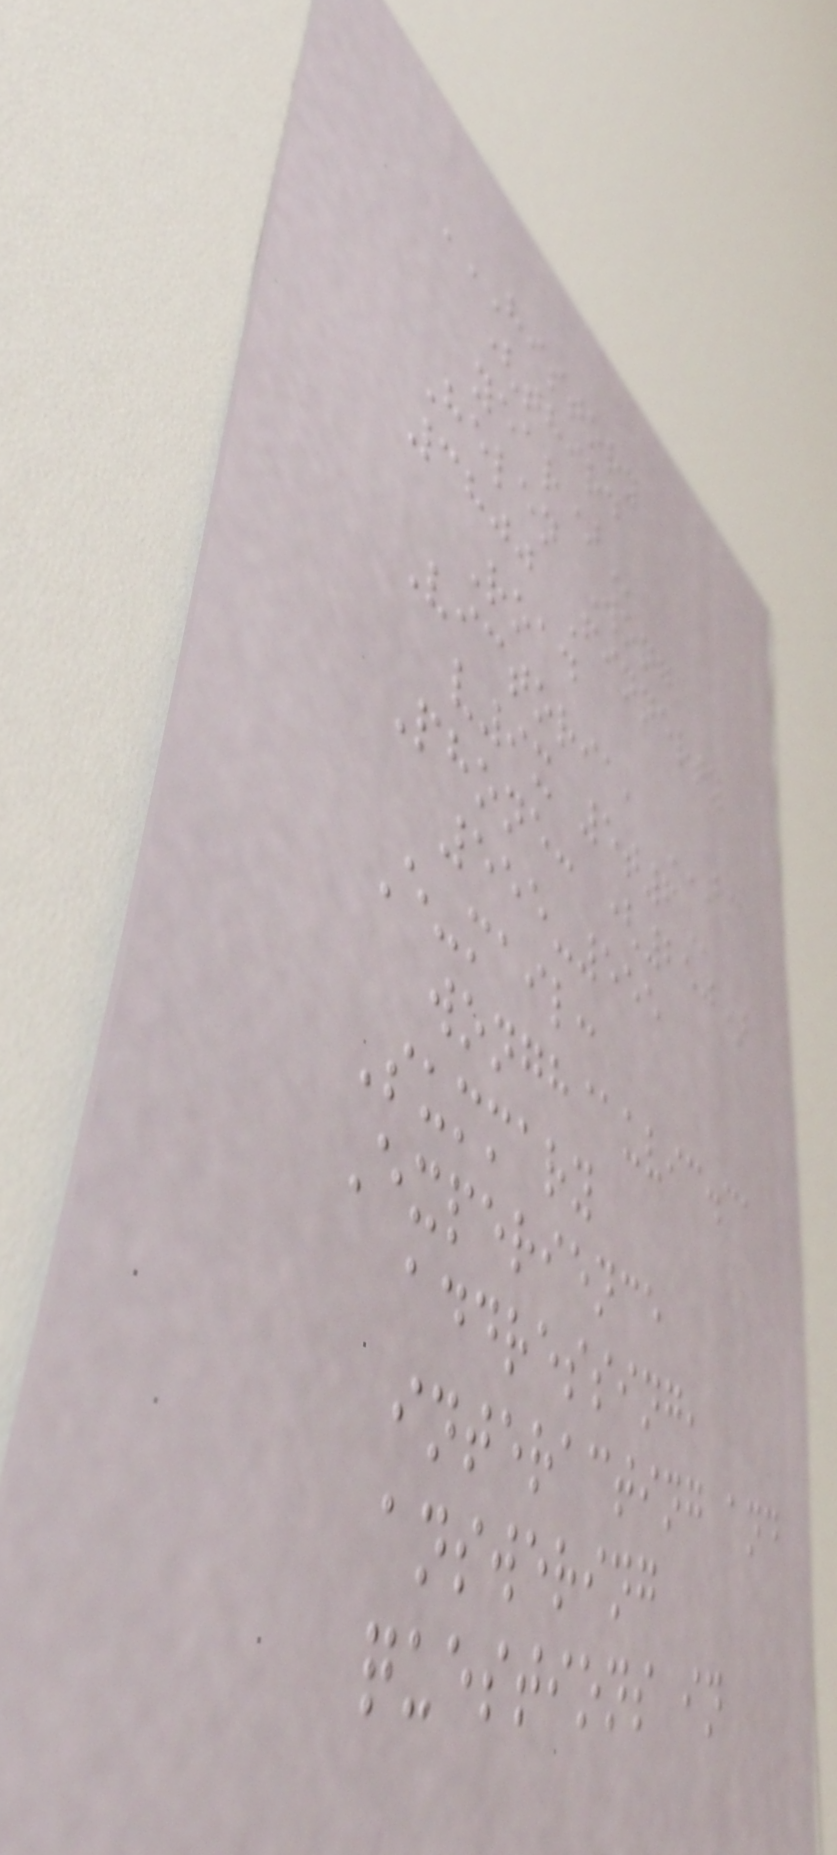HISTORY
(THIRD
YEAR)
Helen Wong
3800 Finnerty
Road
Victoria, BC
V9X 5T6
Phone: (250)
555-555
E-mail:
wongh@uvic.ca
Summary
Experience
addressing,
interacting and
answering
questions in
